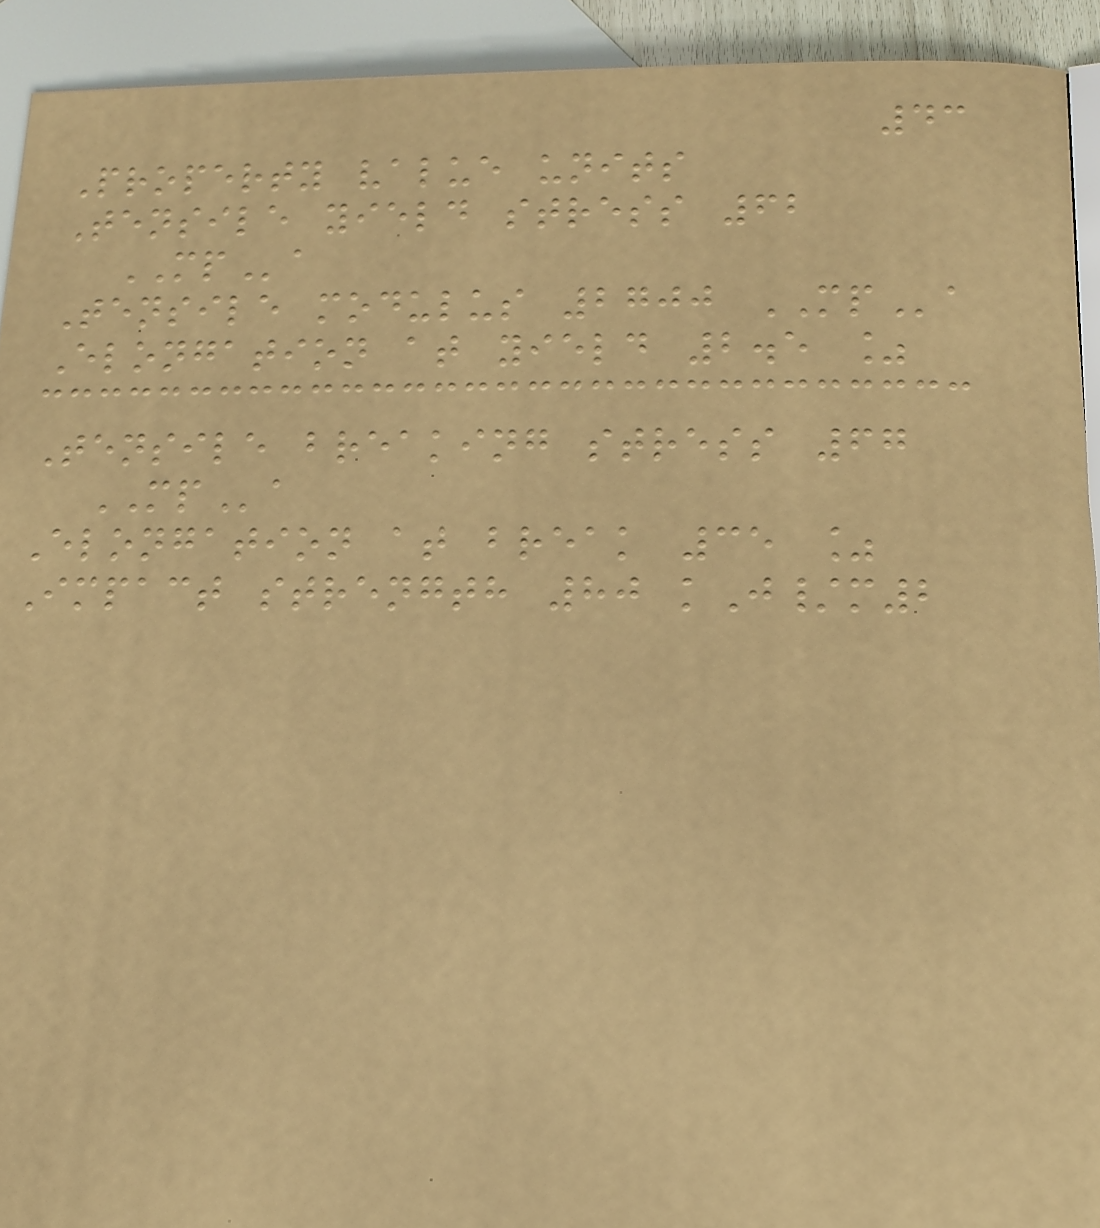43
Property value units
Tensile yield stress 62
MPa
Tensile modulus 2700 MPa
Elongation at yield 2.5 %
Tensile breaking stress 67
MPa
Elongation at break 35 %
Impact strength 80 kJ/m2
